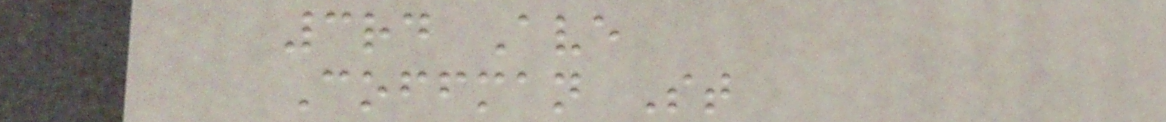3rd Ave
Coffman St
